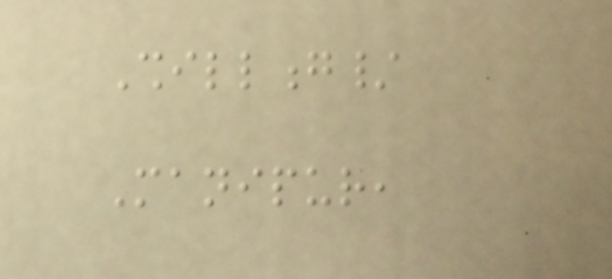Shillong/
Manipur,
